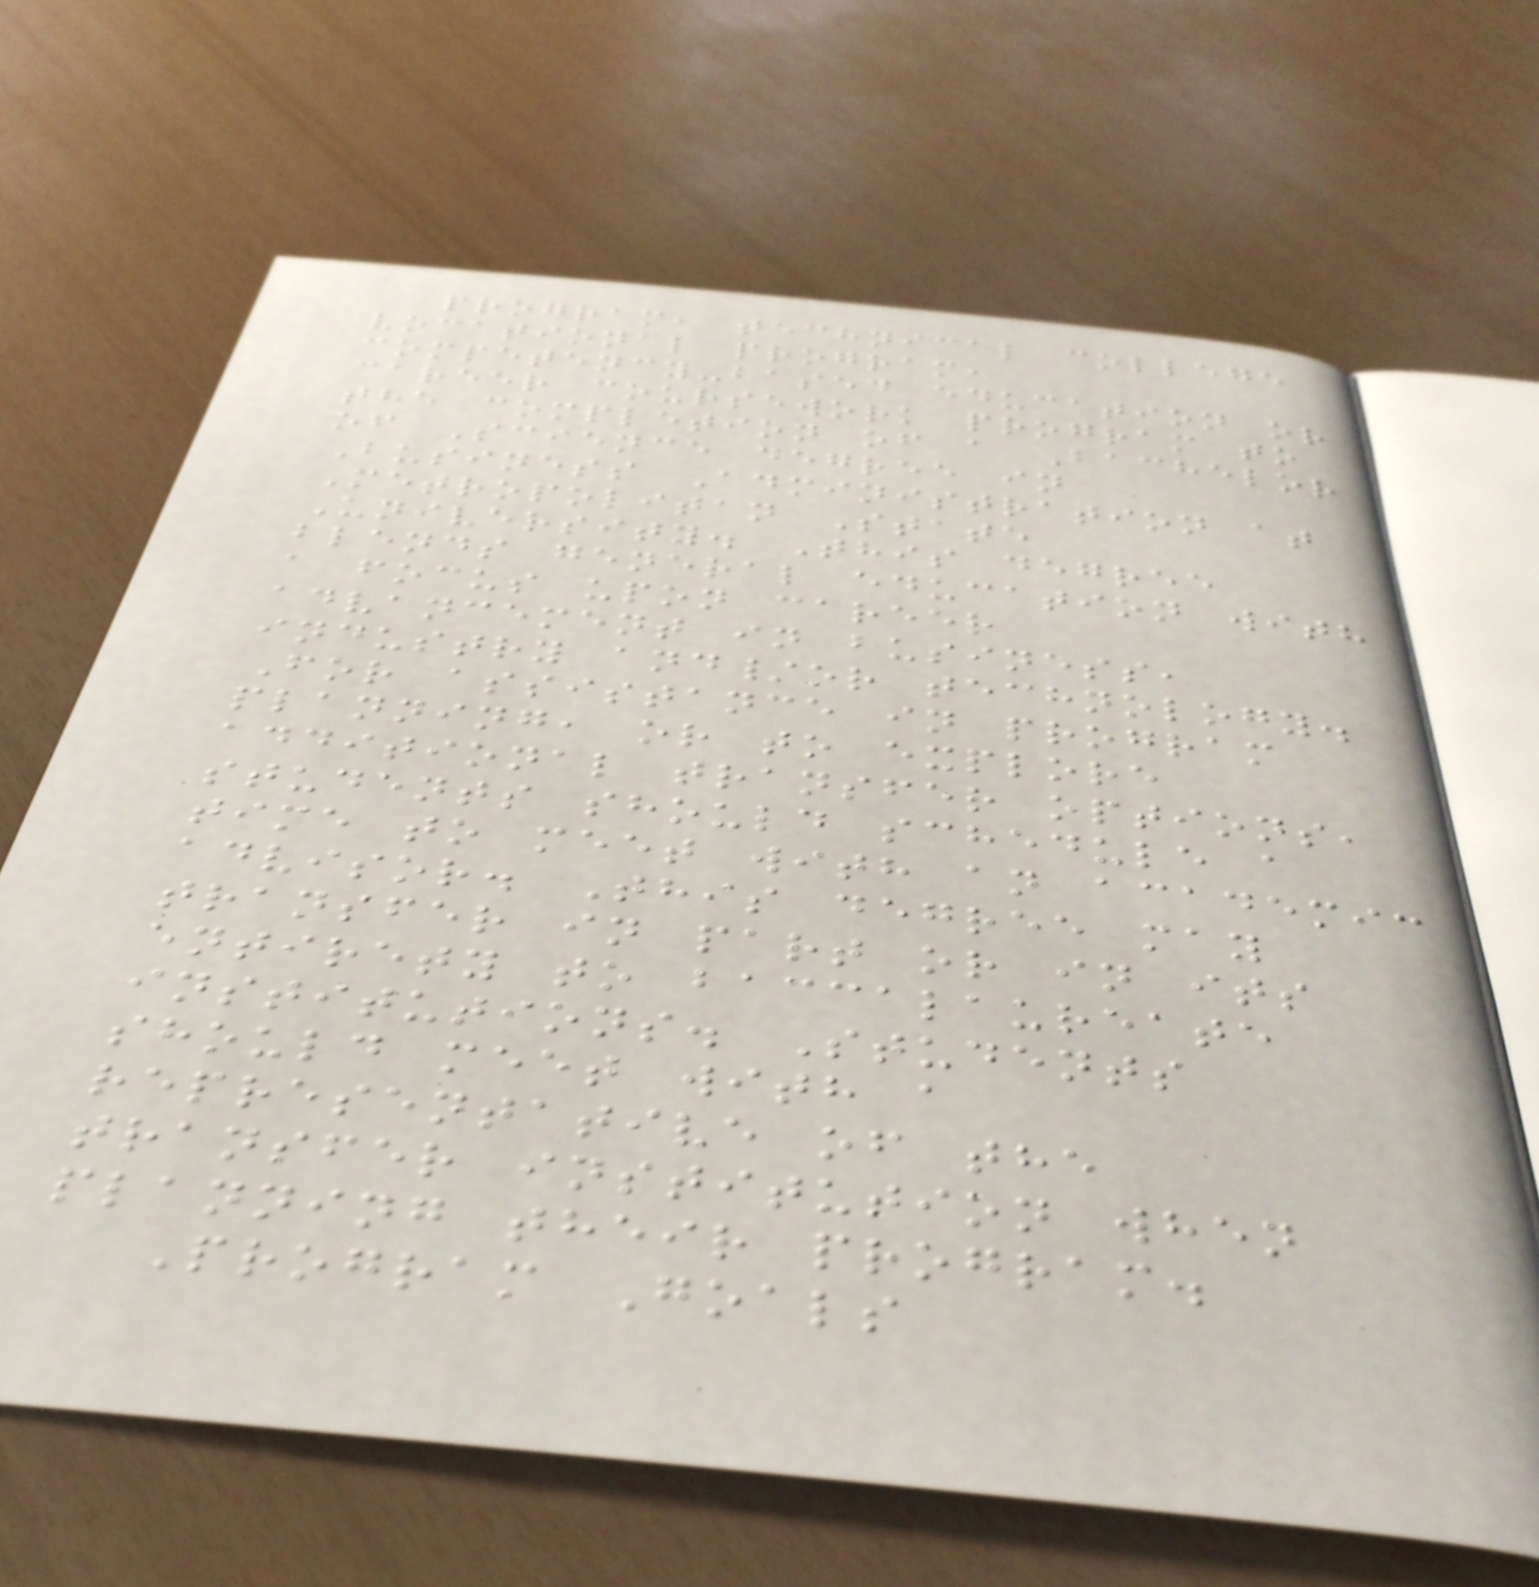program, technical college
vocational program,
competency-based education or
career coursework program to
the completion of a Bachelor
of Science degree in
Business Administration at
Metropolitan State
University. This degree
blends general education with
a focus upon career
advancement in business,
industry and/or technology.
For assistance in program
planning, or to explore
additional transfer options,
students should schedule a
time to meet with an academic
advisor. This degree may
transfer in part or in its
entirety to baccalaureate
institutions. Students
should meet with a
representative of the
transfer institution when
planning their program.
Program Goals
